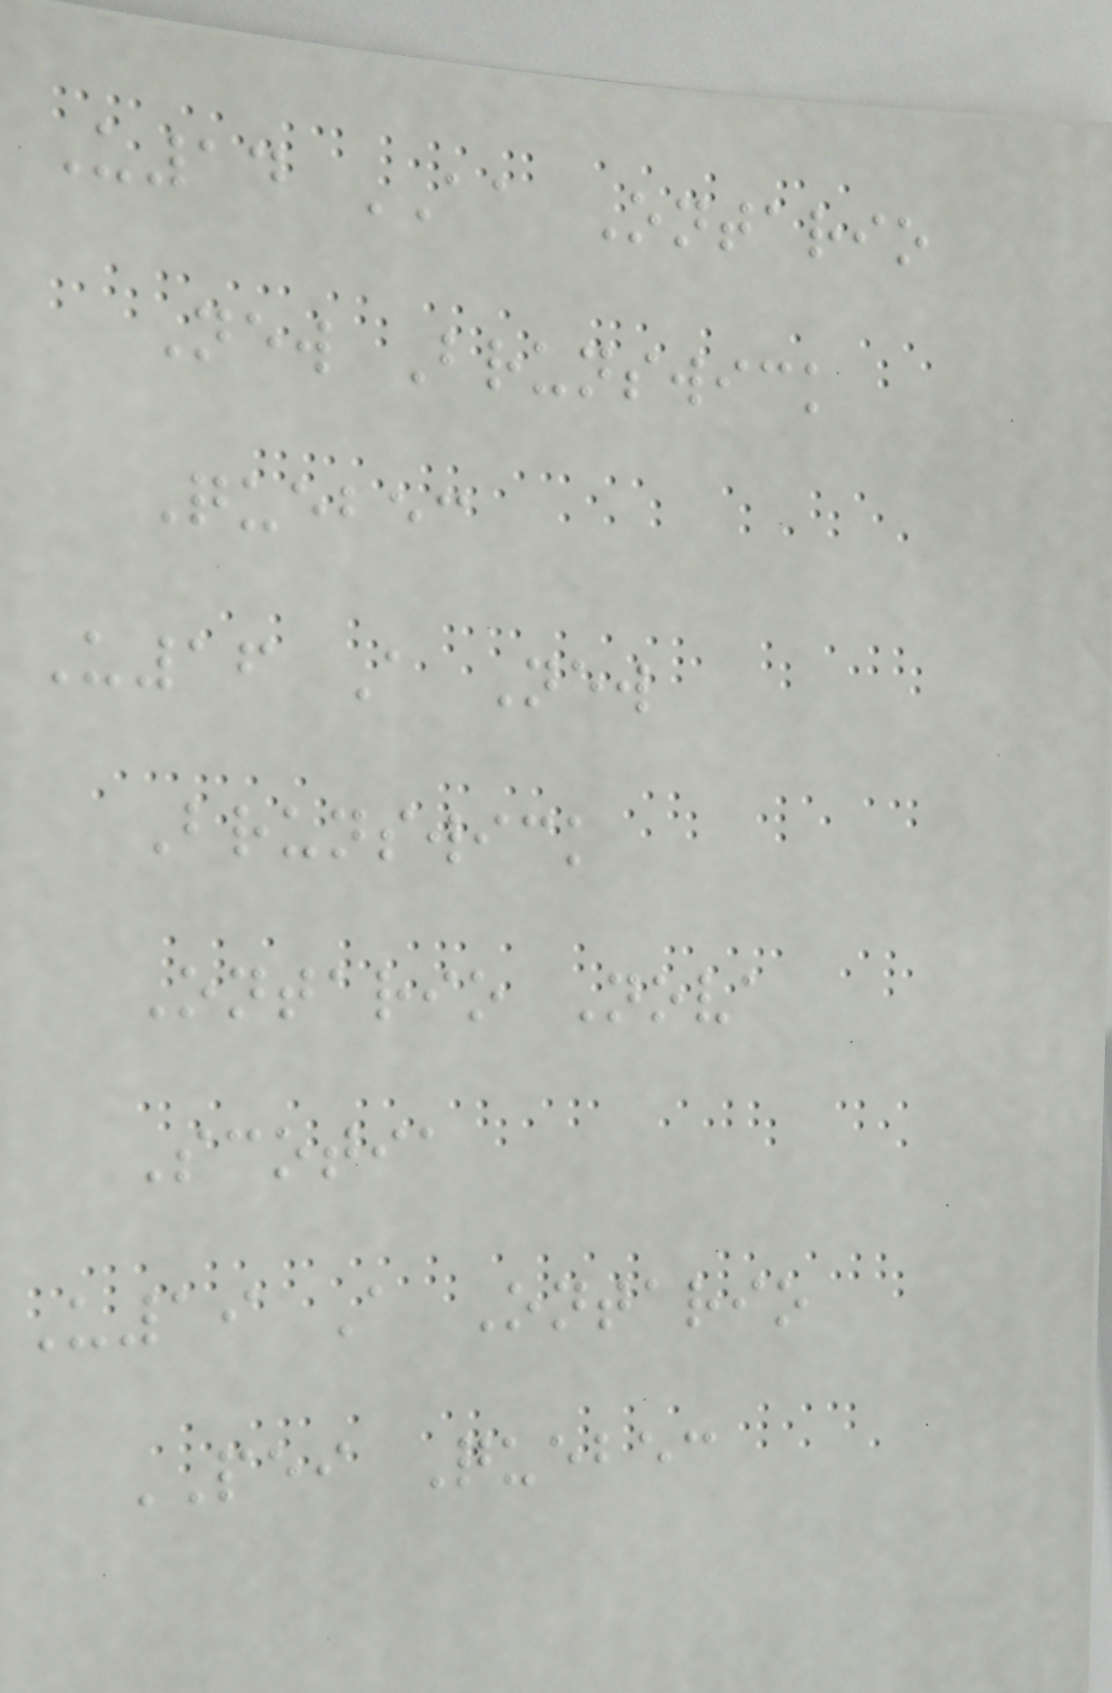U14 AA Ontario
New Brunswick
Quebec
U16 A New
Brunswick
Ontario Nova
Scotia
U19 A Ontario
PEI Quebec
